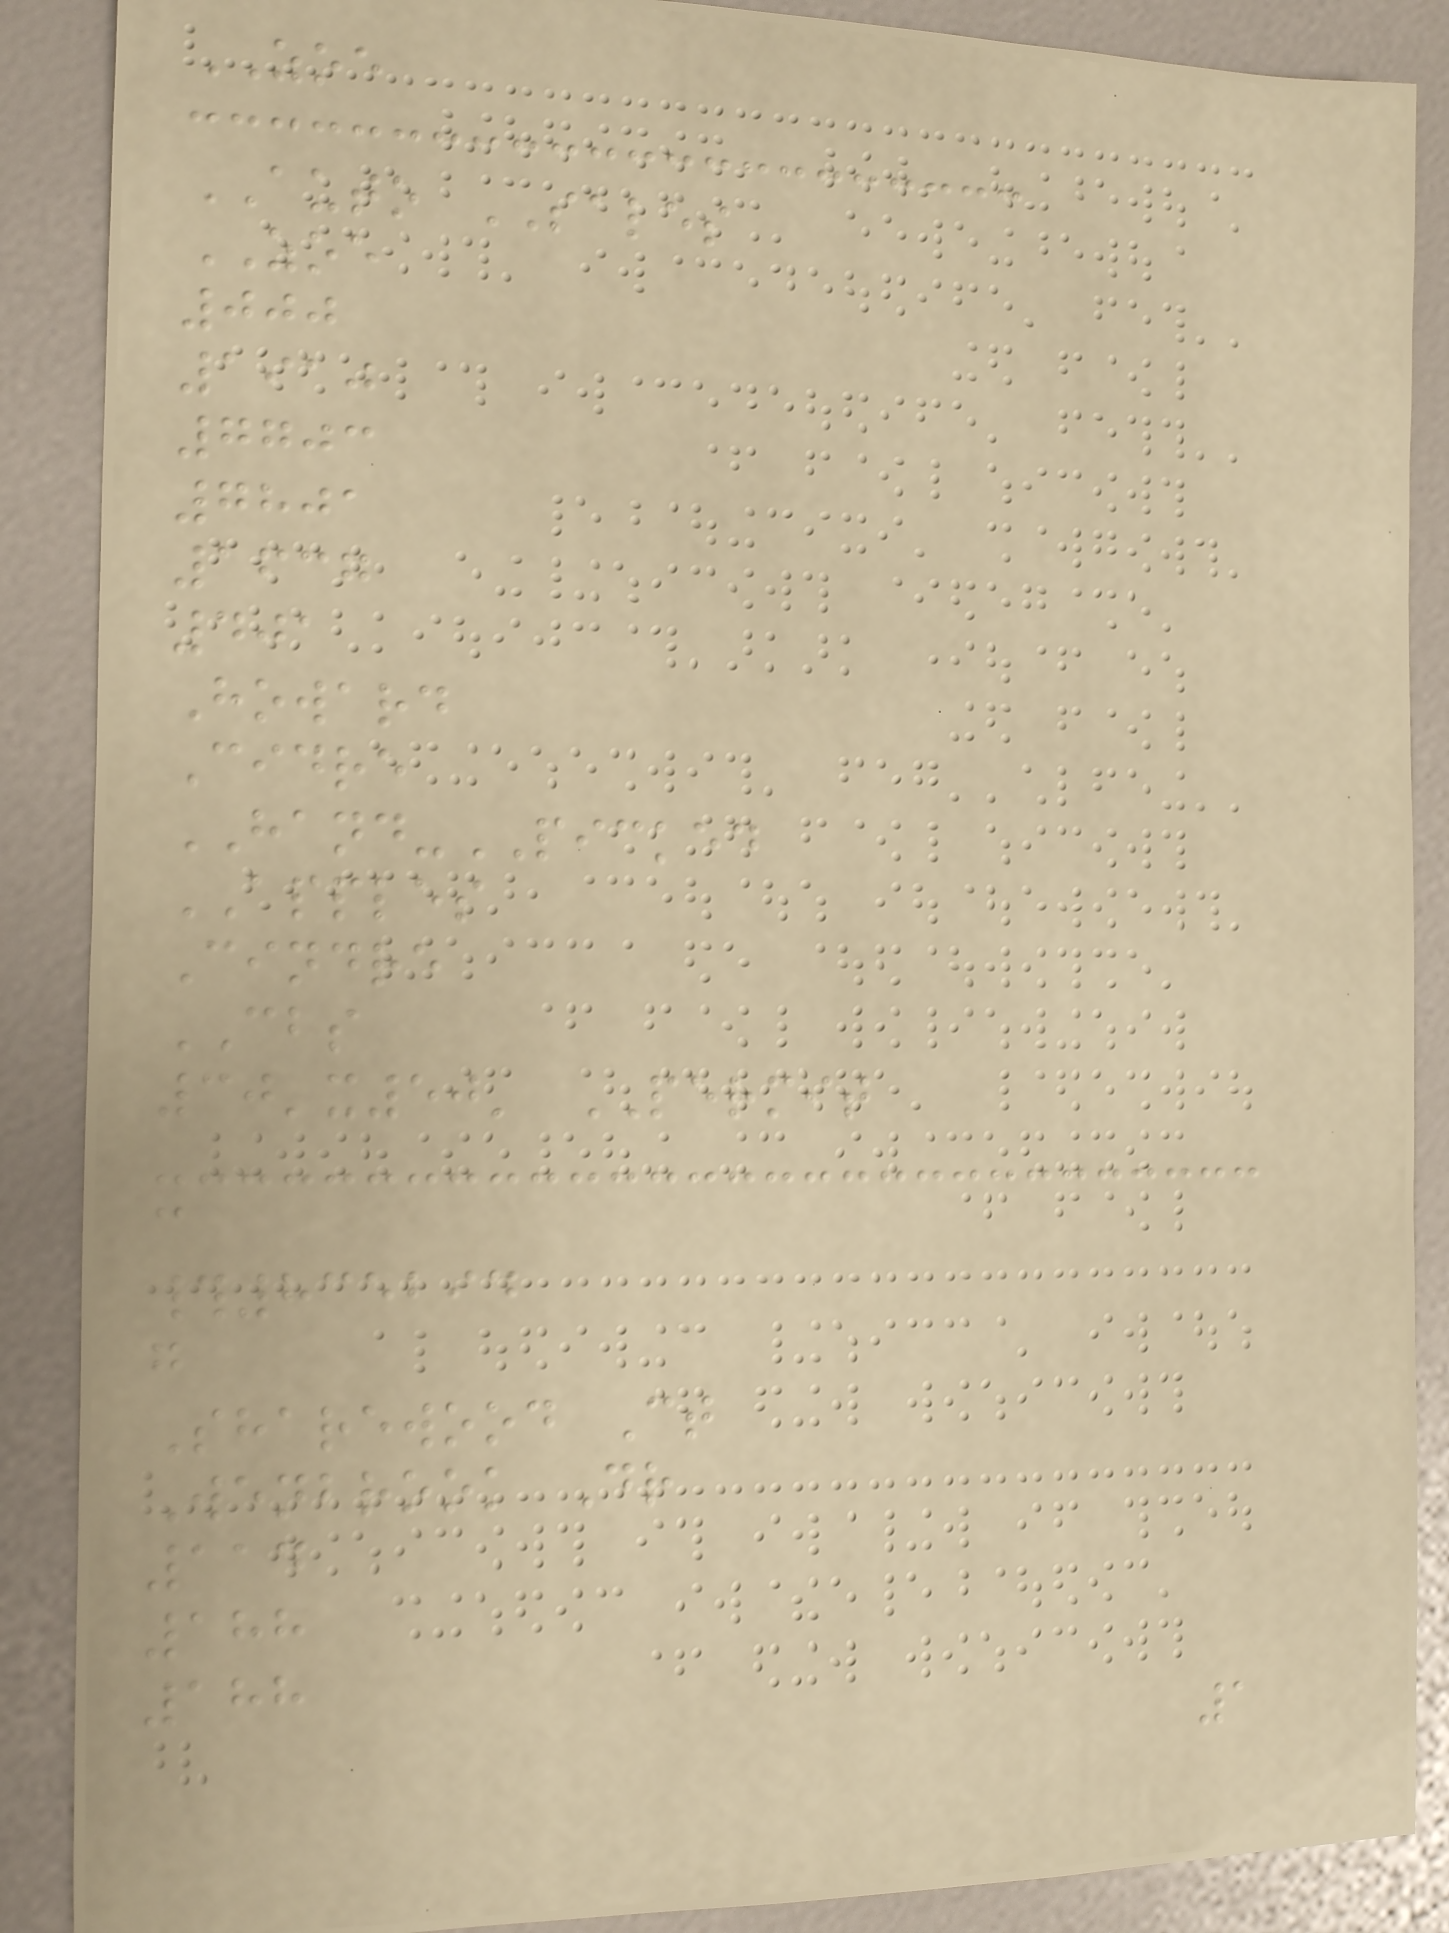ZOE
AUTO SALES
ZOE
000
1910
7703
7801
1637
401
Howard
Cidre
HAND-PICKED
APPLES
Cindre
CBS
30'x50' PERMIT
c
#835294
g
Sharewood Ct
Wenbrook Dr
114
188
188
1
